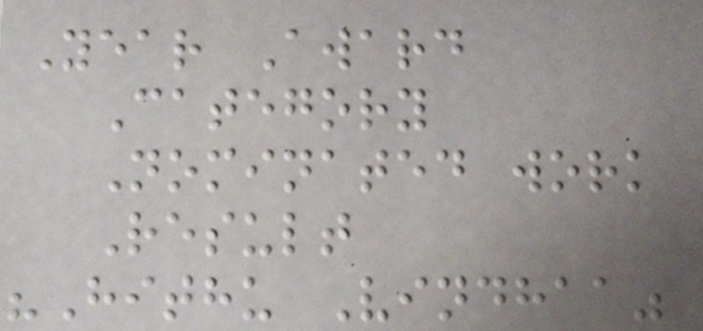Year Award
Category
Nominated work
Result
"Hithu Vindhaa"
